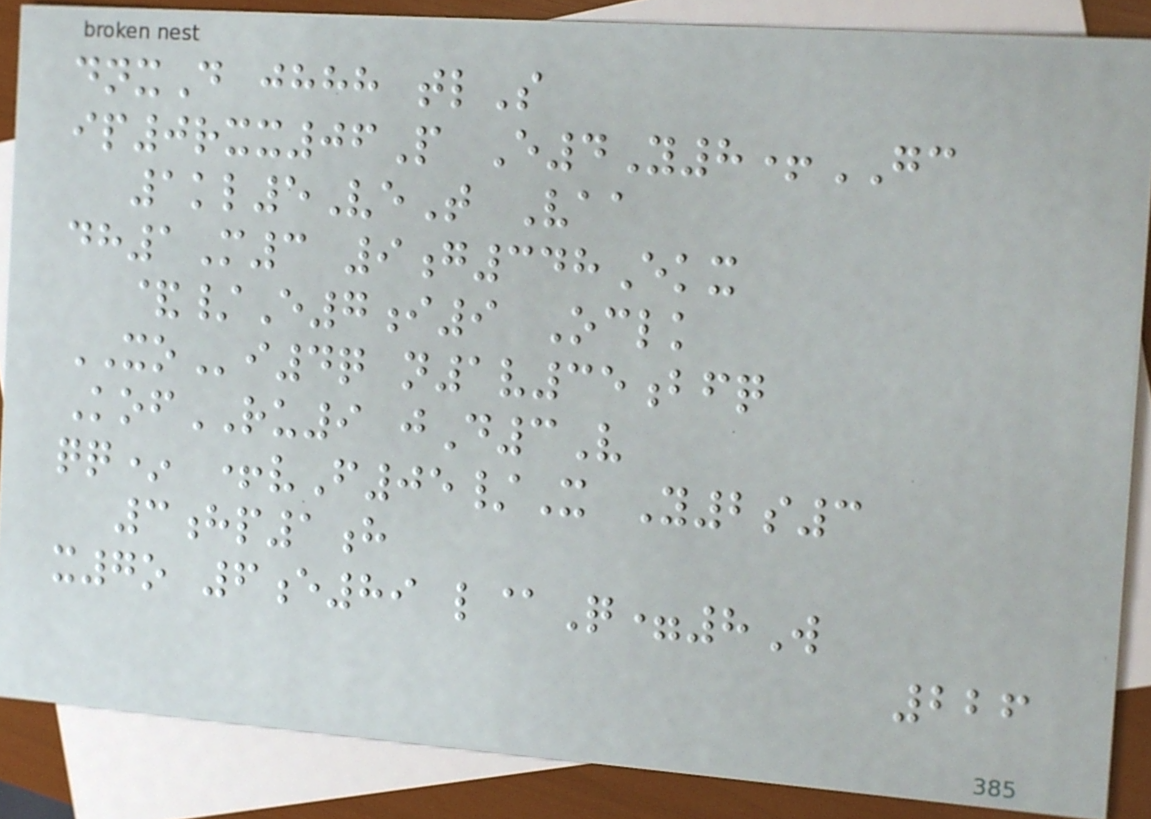dnxD jhhh tlS
ip0rxx06P E4Y8+GC
1kl5VeT Vaa
dh1M3 9g348Ekx
&/E7i9 Oclk
XOi4q n1v35bfq
KofRU9 jD3V
qq* +vF05/X Y2s3
3hp1h
x7o 6e89 l@Q=8W
226
